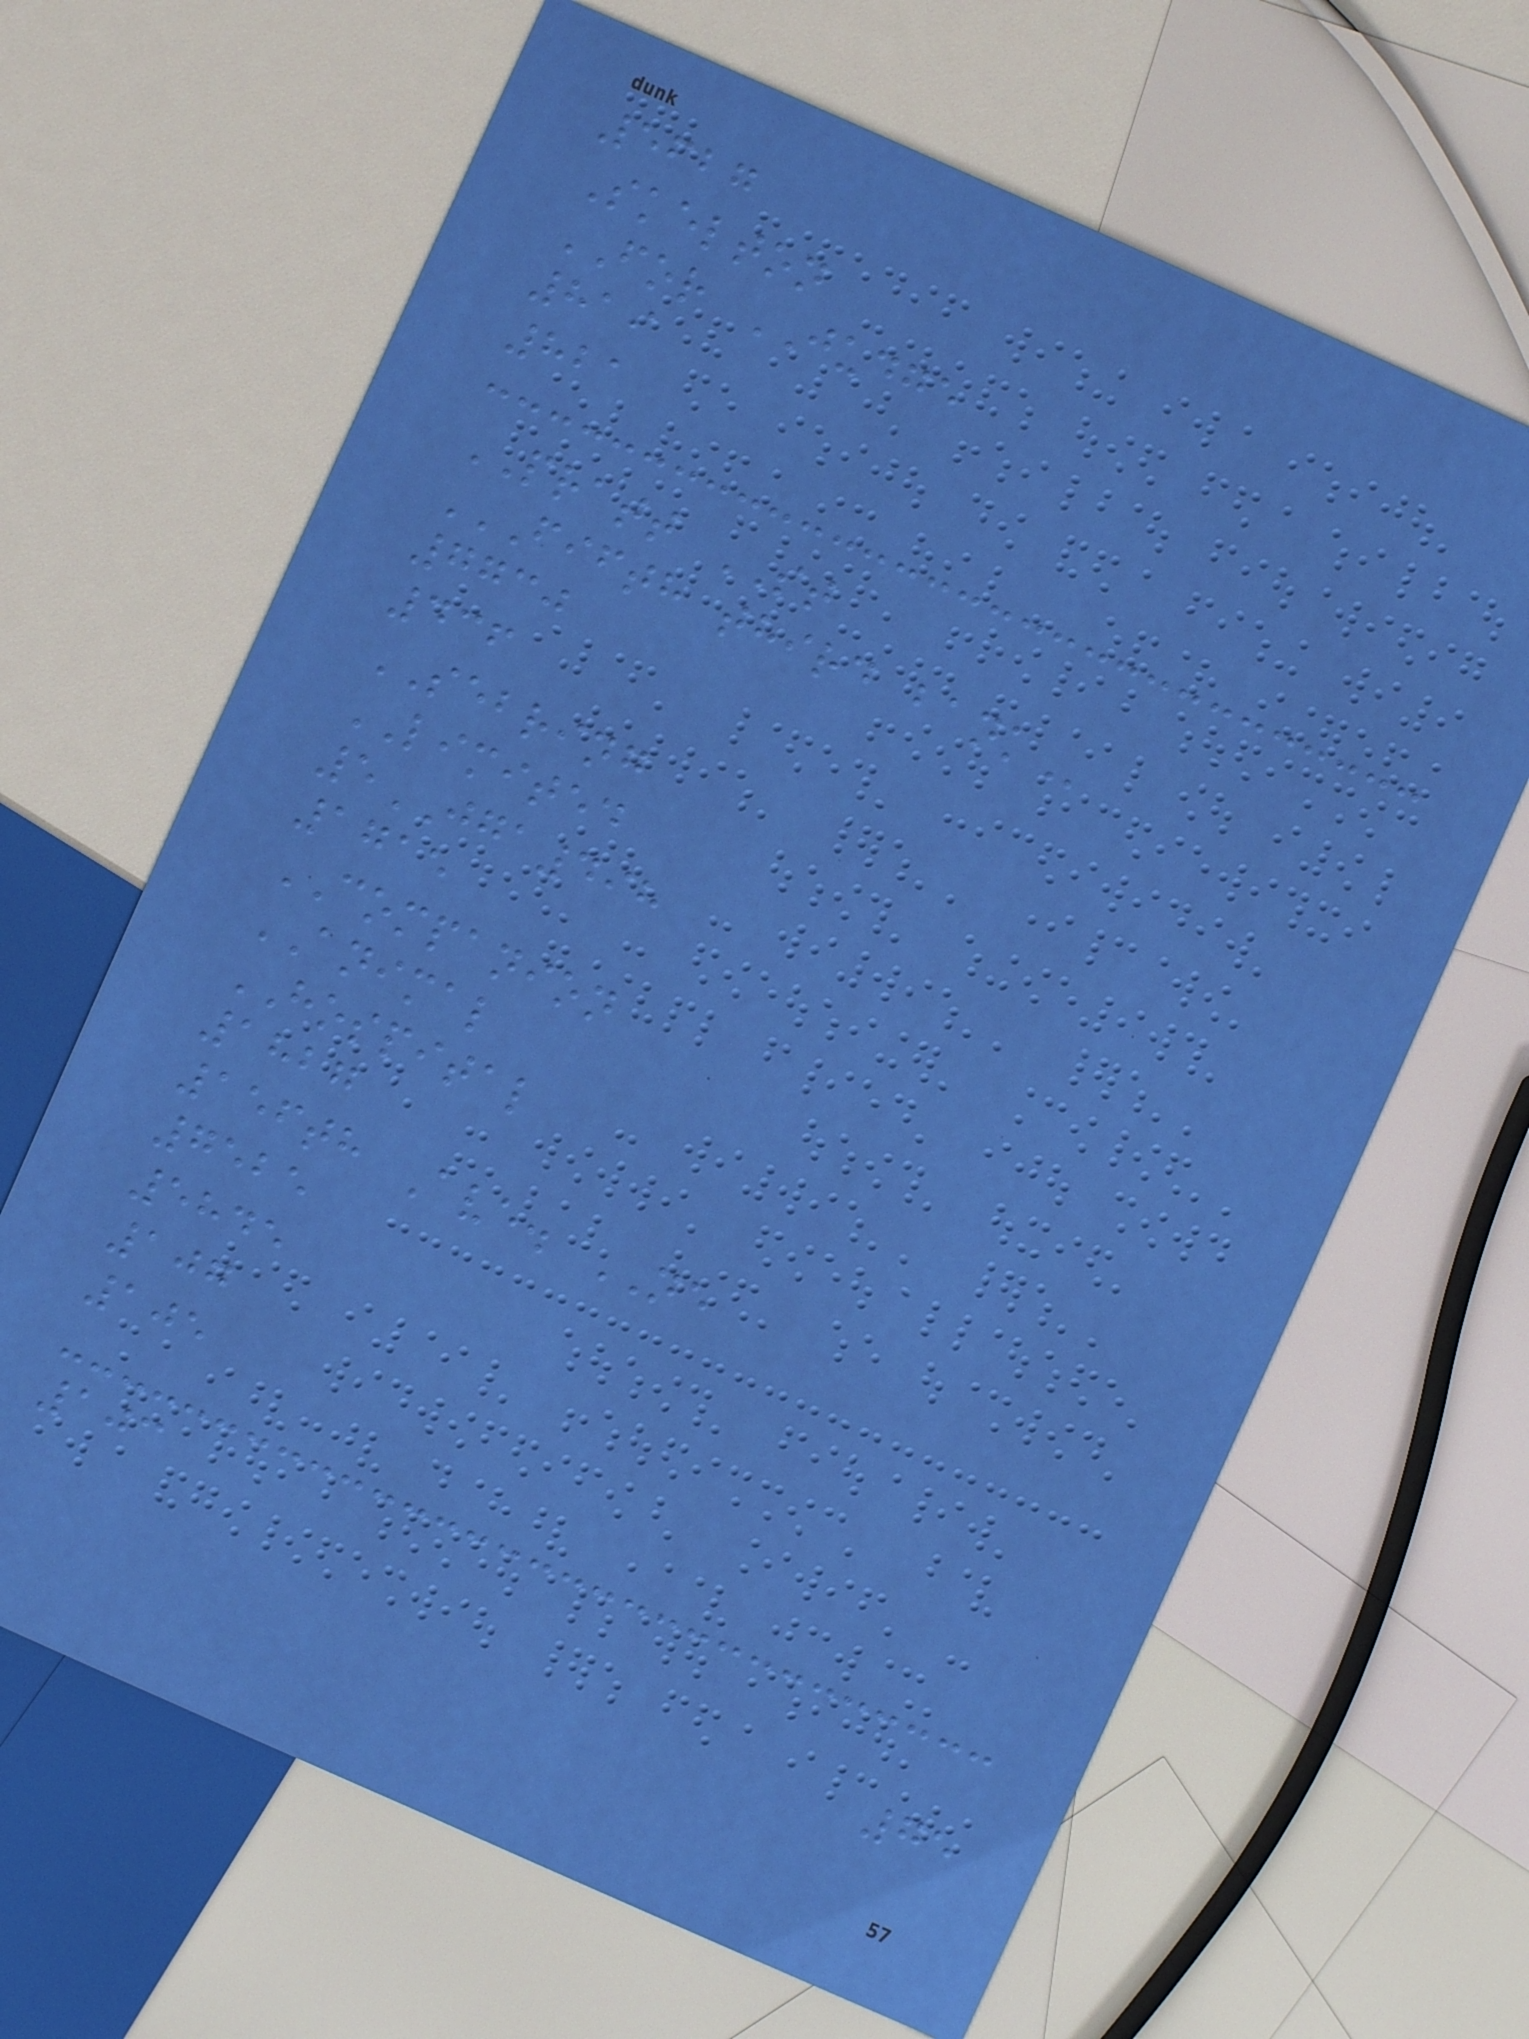5627
Skelton
FOR JUDGE
819
821
PRATT ST
FIFTH THIRD BANK
7730
436
SEBRING
LIMITED
5JGA498
1715
COMPANION
ANIMAL
HOSPITAL
1827
156th Ave. NE
7525
5845
107
105
103
75
